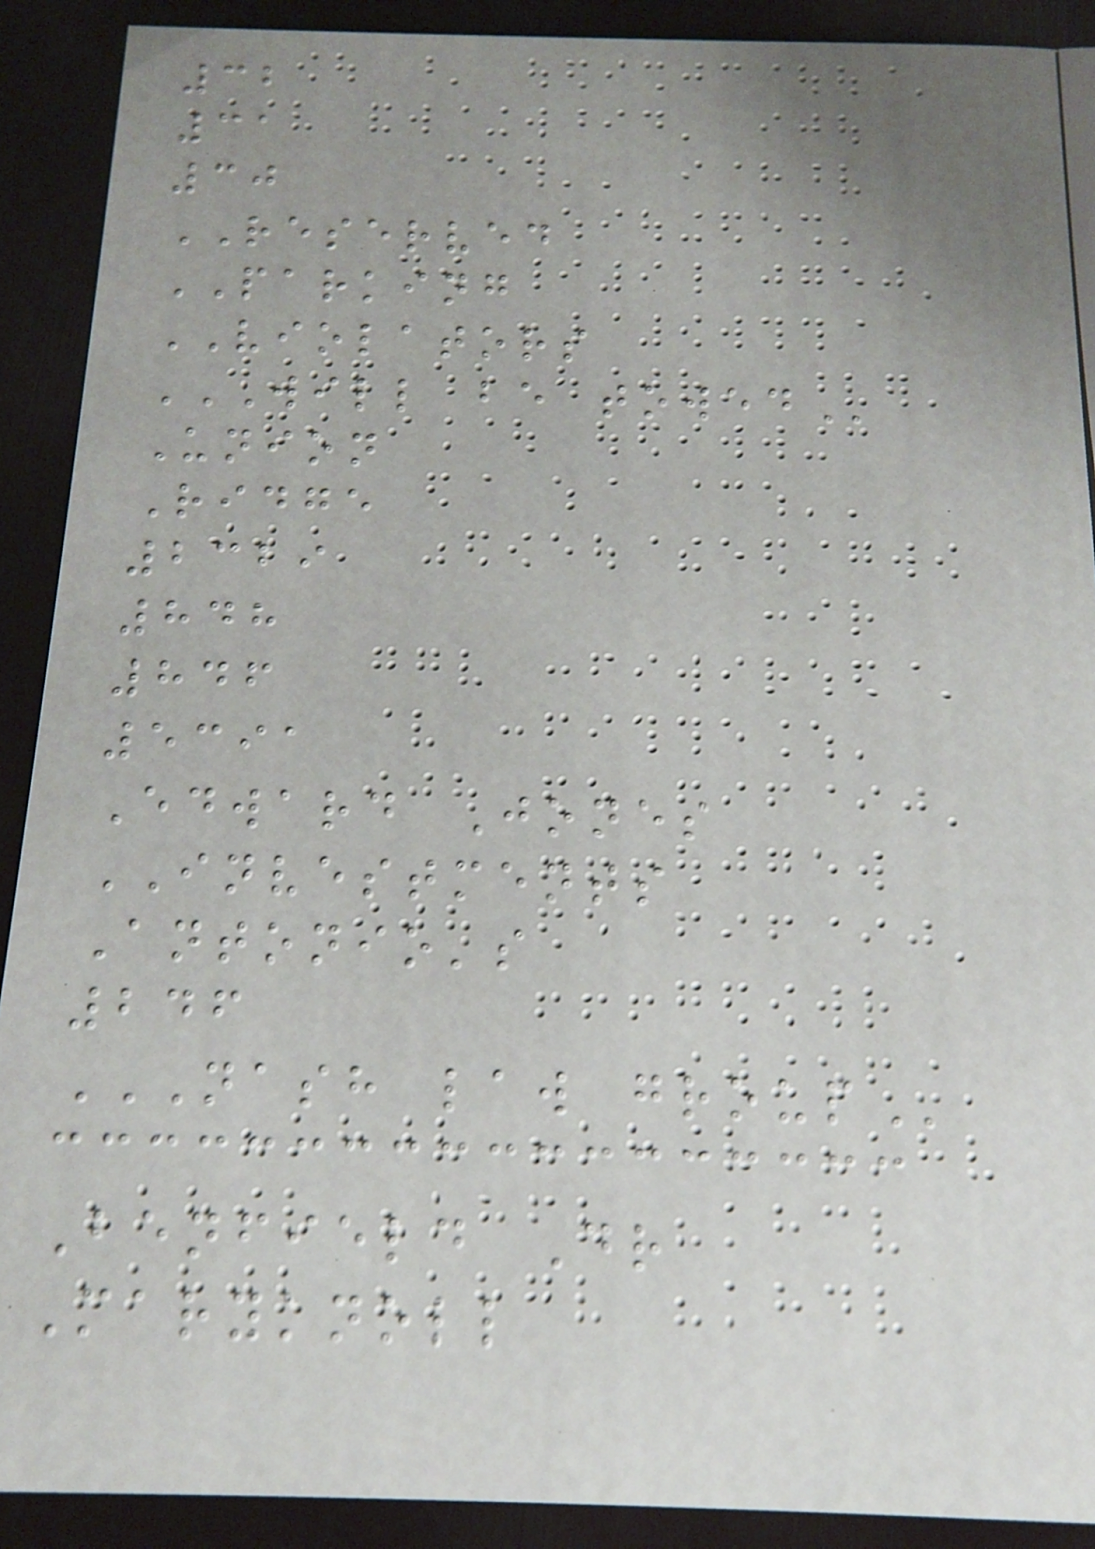32
31
30
RESERVED
PARKING
VIOLATORS
WILL BE TOWED
Union
Ridge
2329
848
846
5391
Edward Jones
INVESTMENTS
Antonio's
246
NASH LAW GROUP
Benfield Dr
Maryknoll
